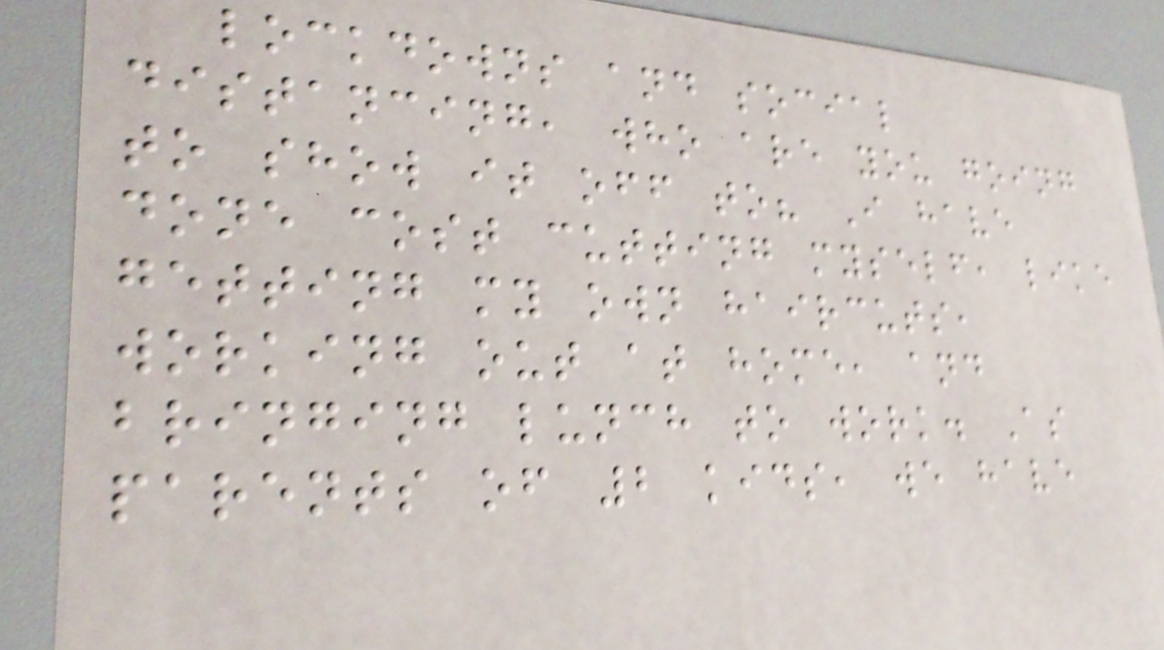lockdowns and social
distancing, who are you going
to show it off to? I have
done cost cutting myself, like
getting my own haircuts,
working out at home, and
bringing lunch to work. As
parents of 2 kids, we have
